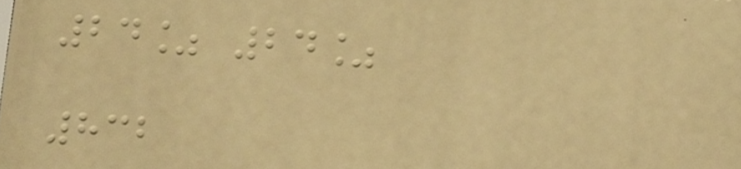24% 24%
832
